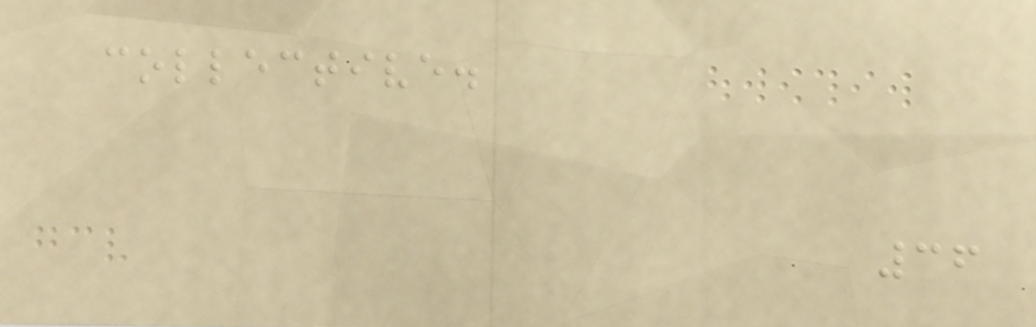collective.
36
